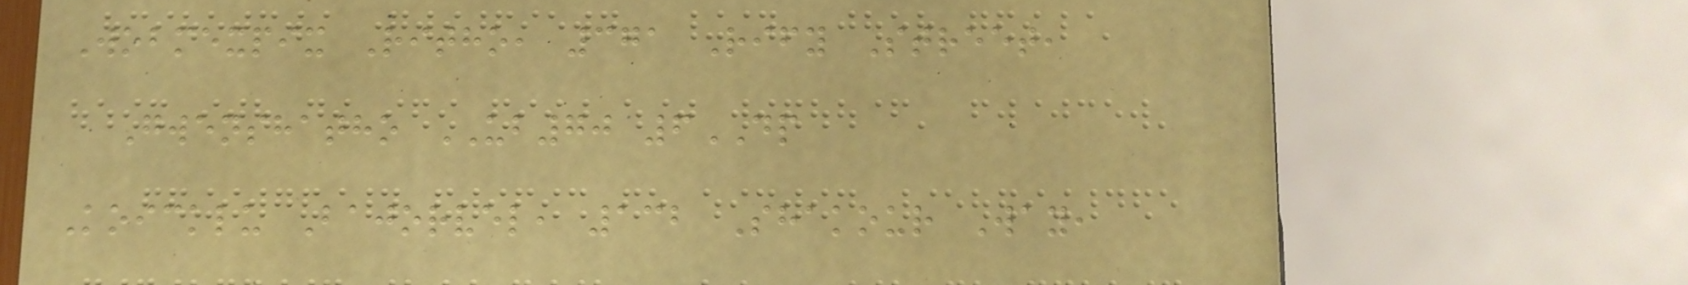Wobmexpix Ritho, 371 Rify Street,
Gwenshatho UB70 6DP
Koicklu Bajorvel, 132 Shakour Way,
